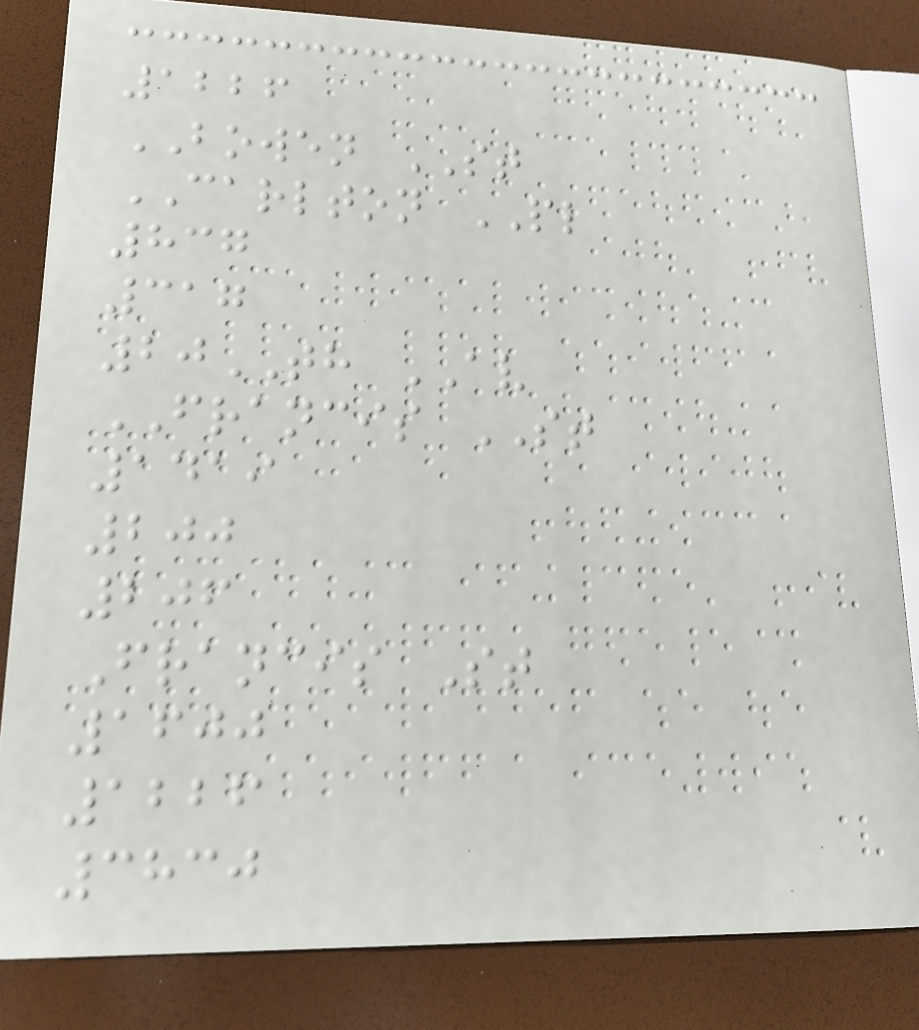1226
BOWEN ST
CARLTON PL
837
317
20TH AV
FRANCIS ST
1419
200
206
Francis St
1600
1226
3830
